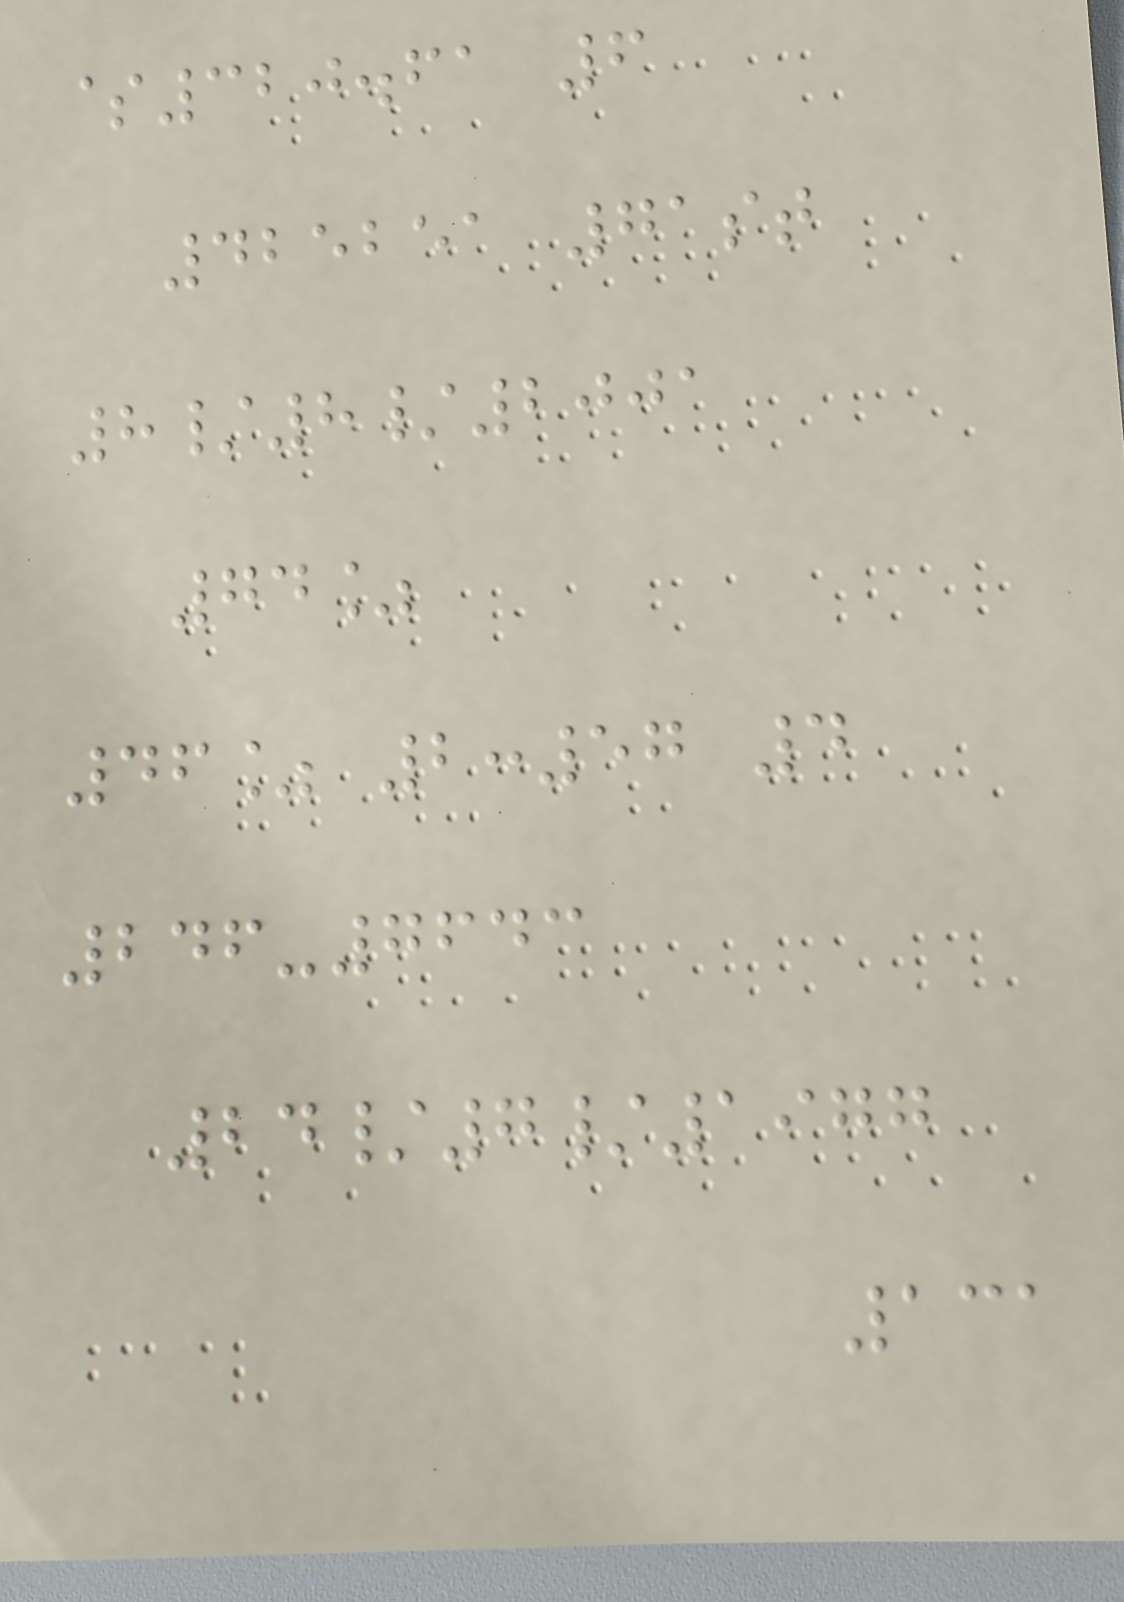$320.61 6
425251 71st
8/8/2001
74%
46% 2:57 4
246-7643
24/7/1977
131
